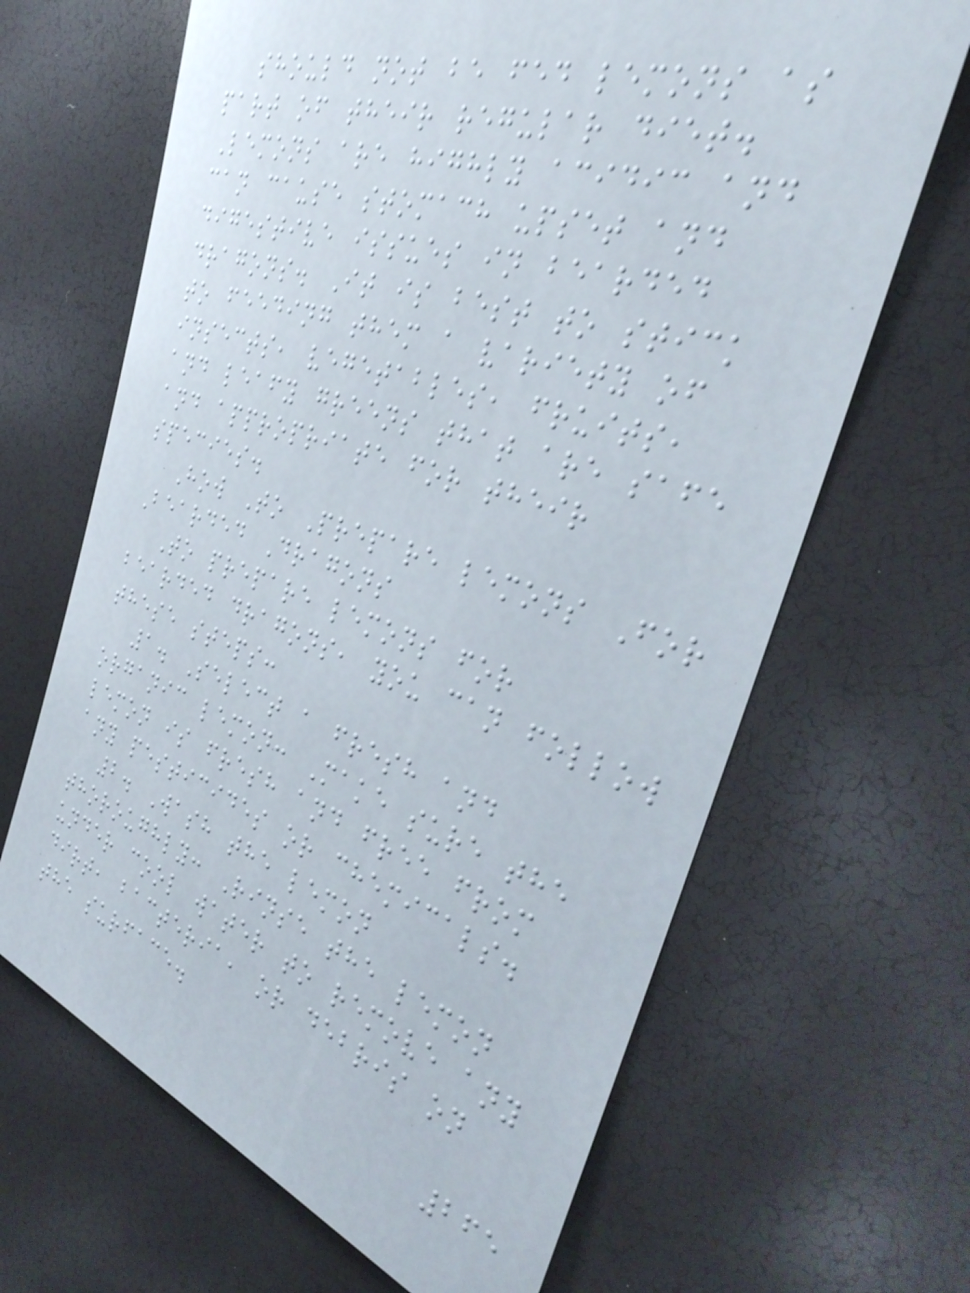should not be fed lemons as
part of their regular diet.
Lemons are highly acidic and
can cause stomach upset and
digestive issues in bearded
dragons. It is best to stick
to feeding them a variety of
insects, vegetables, fruits,
and leafy greens that are safe
and appropriate for their
species.
How To Prepare lemons For
Bearded Dragons
To prepare lemons for
bearded dragons, you can follow
these steps:
1. Select a fresh and
organic lemon: Make sure the
lemon is fresh and free from
any pesticides or chemicals.
2. Wash the lemon
thoroughly: Rinse the lemon
under cool water to remove any
dirt, bacteria, or debris on
the surface.
265
